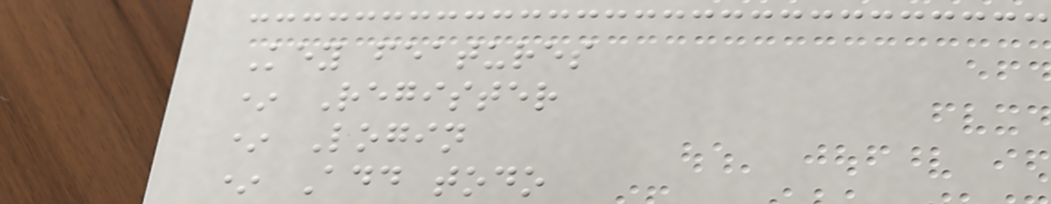Key features
* Register
* Login
* Add todo
